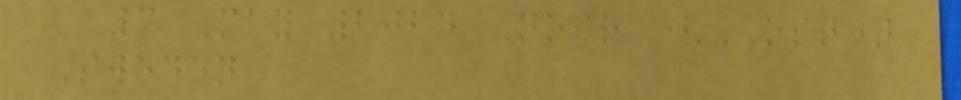3 May 2024 Noir (OST)
Sweden
